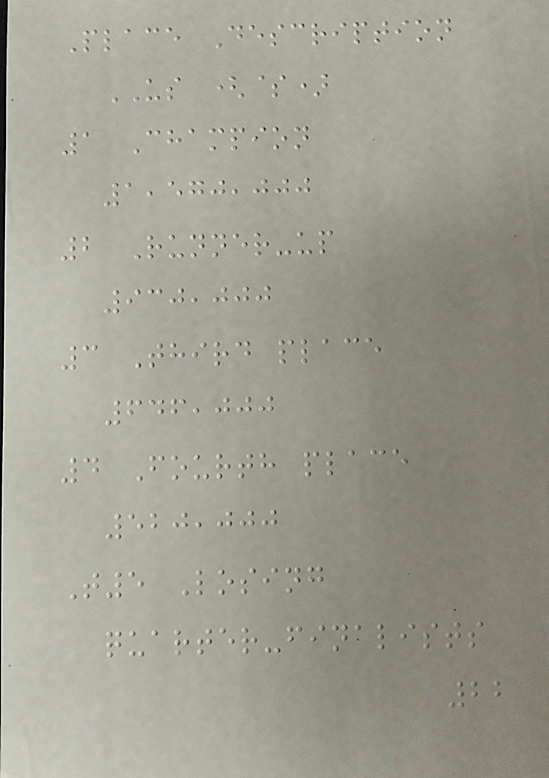Place Description
US ($)
1 Champion
1,570,000
2 Runner-up
930,000
3 Third place
646,000
4 Fourth place
520,000
T5 Losing
quarter-finalists
22
